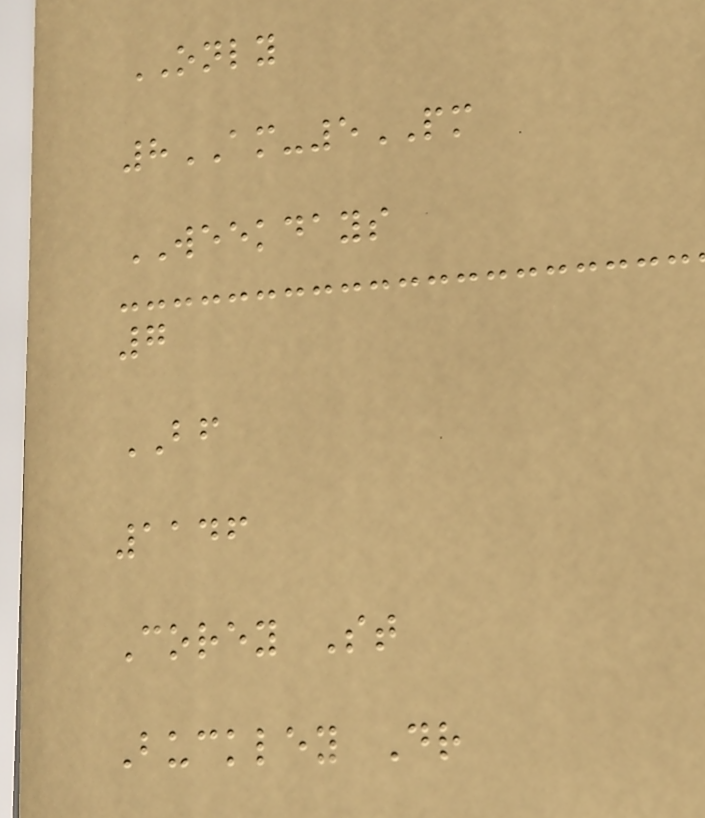ONLY
8AM-5PM
WEEKDAYS
7
BF
1146
Corey St
Buckley Dr
